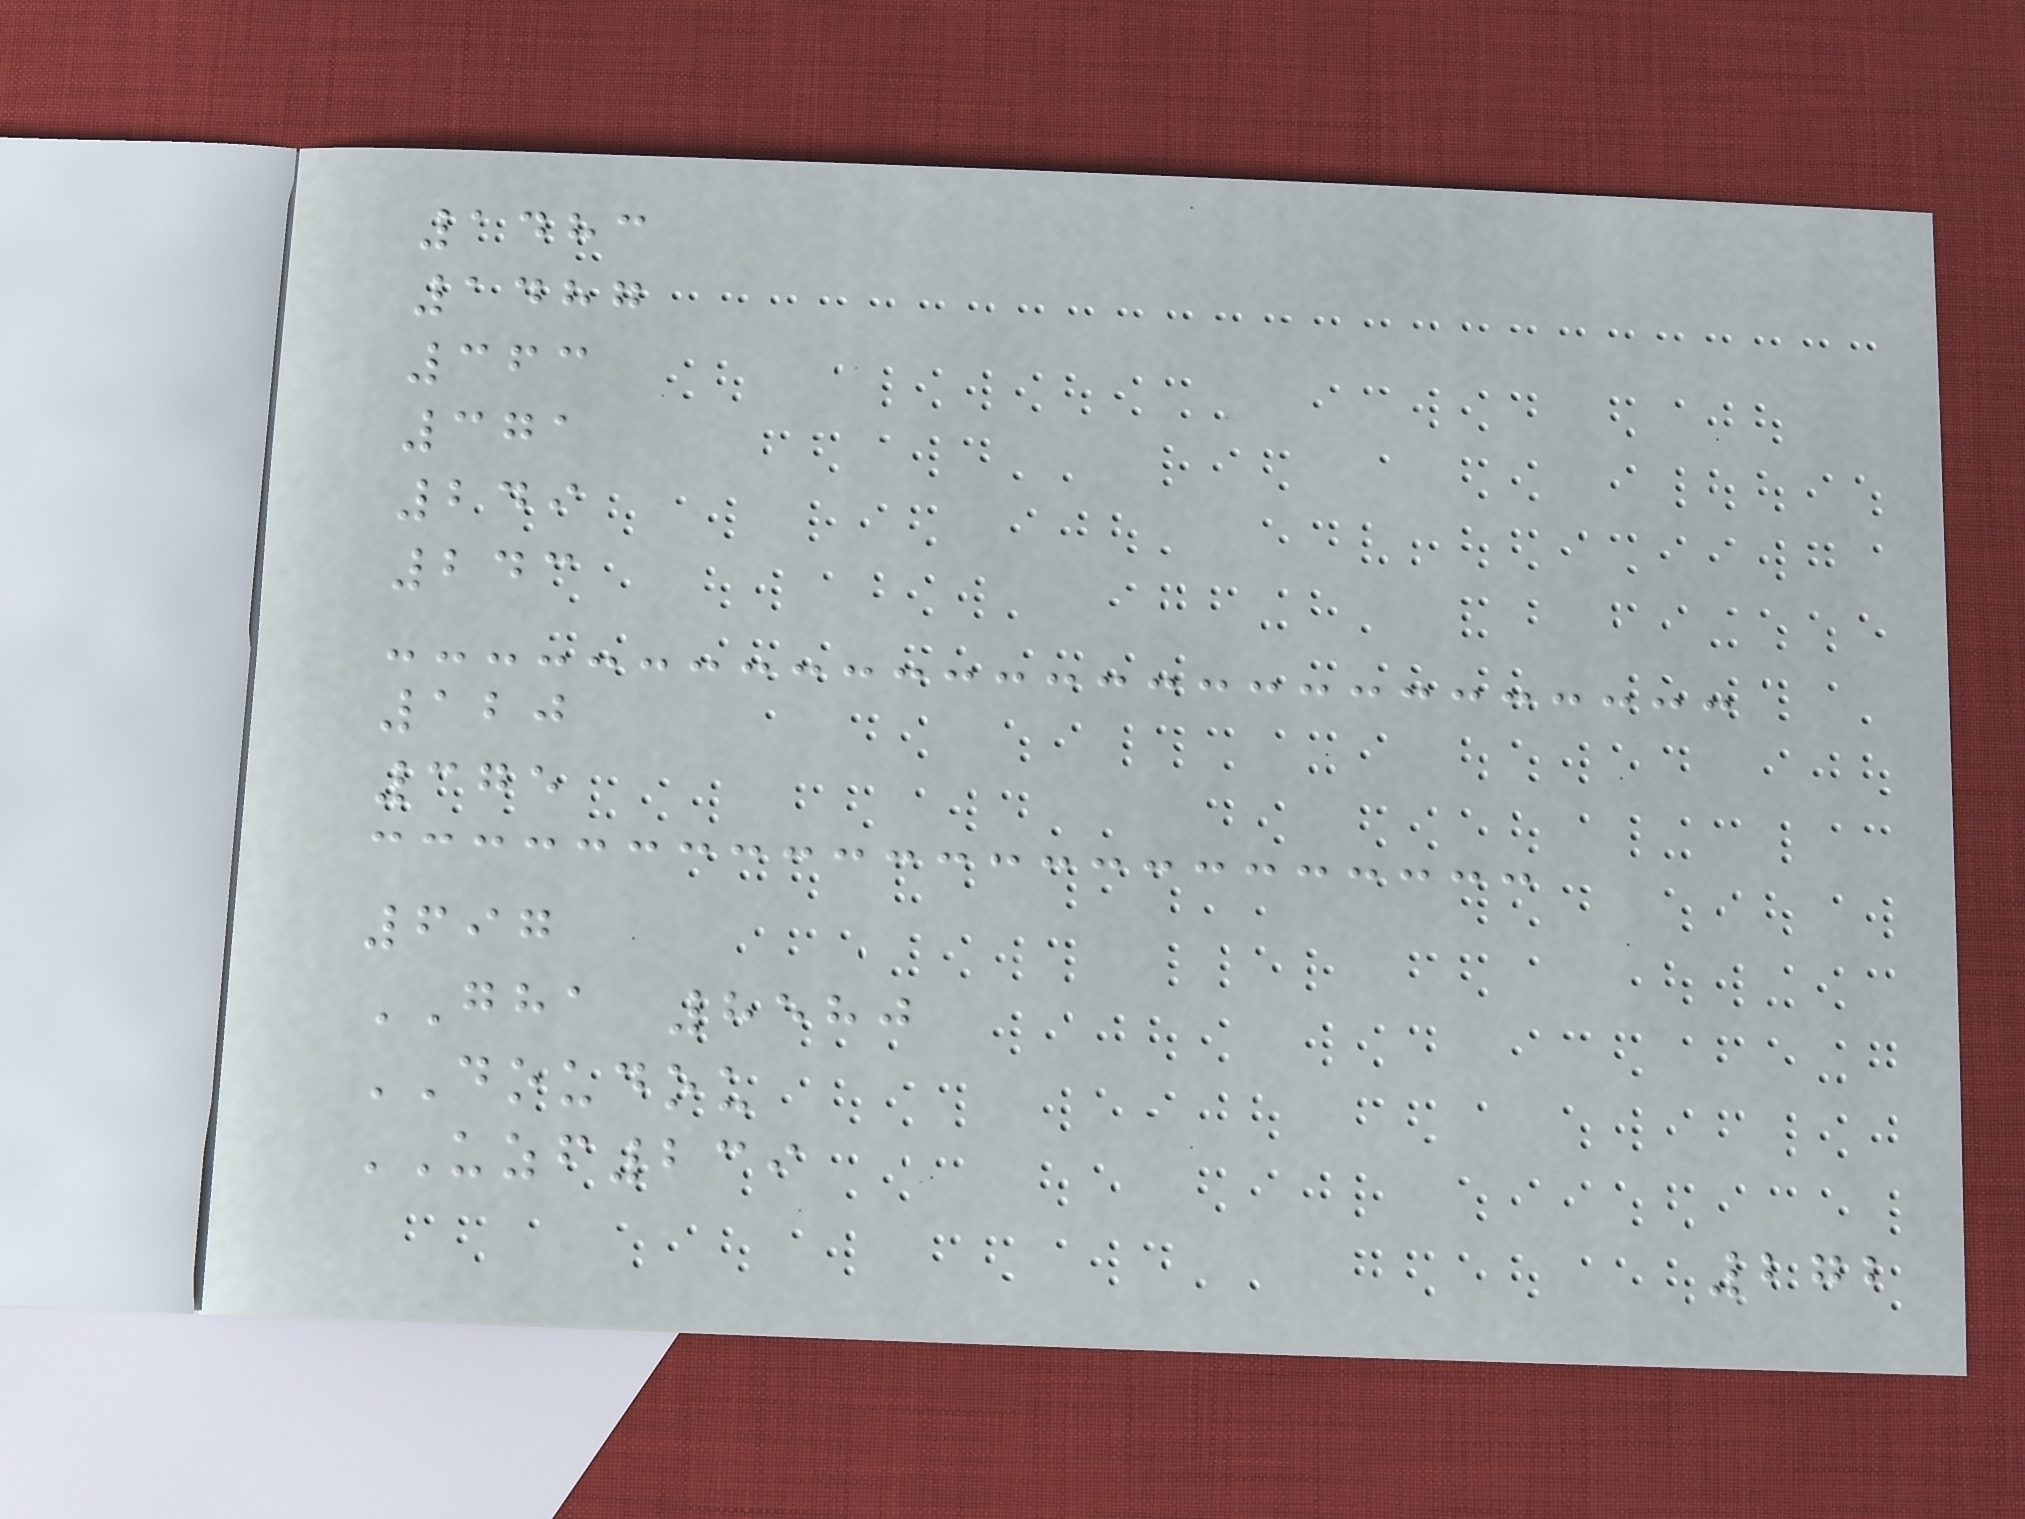1483
1487
363
371
249
243
120
375
697
GHA 8580
DOUDOU
UZF239
272
